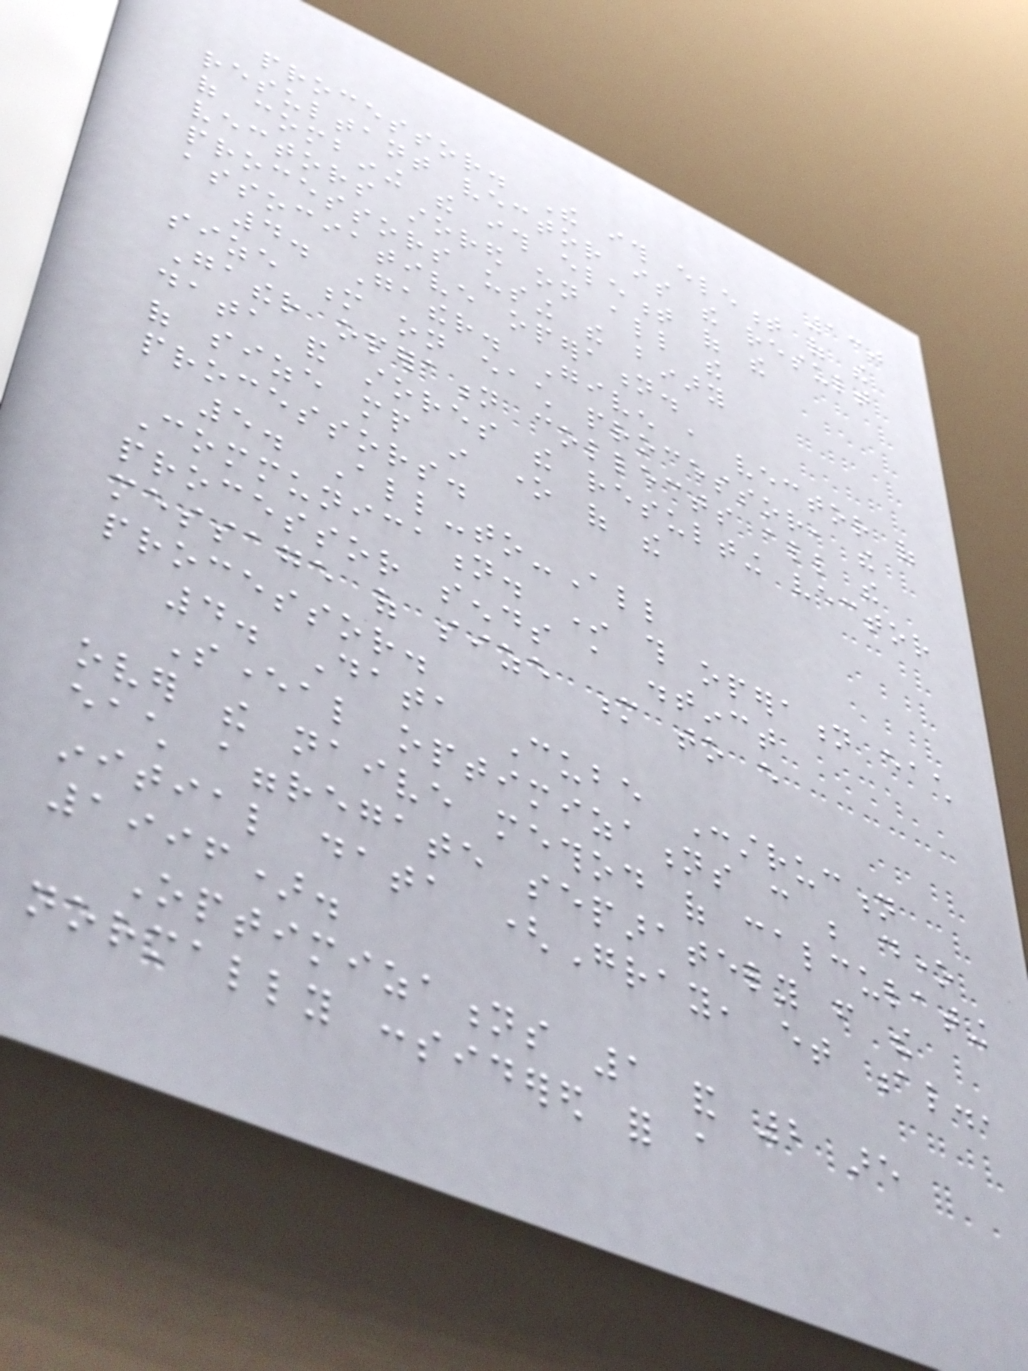130
processor. The ith element of the
resultant vector is the result
of combining the ith element of the
vectors stored on all the
processors using the binary
associative operation.
4. Gather. Given a vector of
size m on each processor, the
Gather operation collects all the
data and stores the resulting vector
of size mp in one of the
processors.
5. All-to-All
Communication. In this operation each
processor sends a distinct
message of size m to every
processor.
4. Data Cube Construction
Several optimizations can be done
over the naive method of calculating
each aggregate separately from the
initial data (Gray, et al.,
1996).
Optimizations 1 and 2 are
normally considered for a
